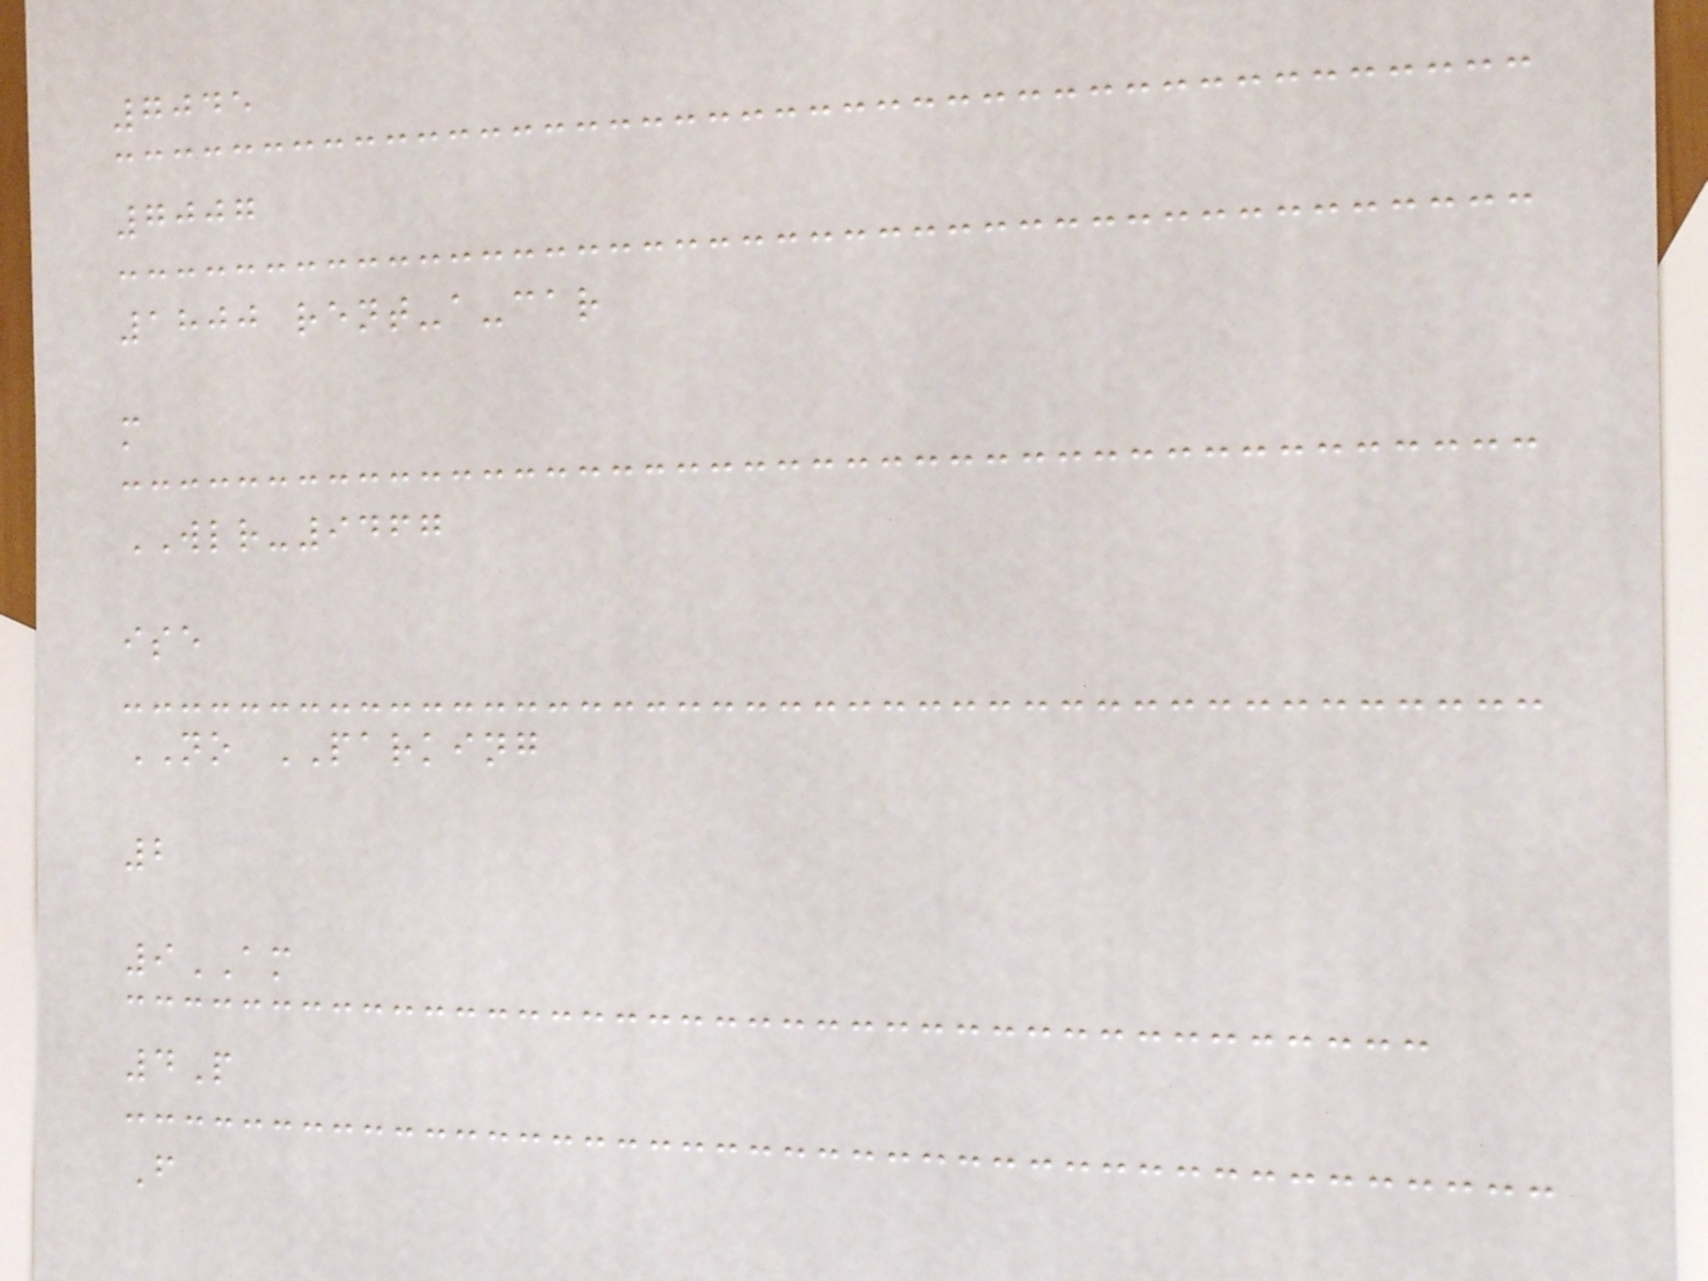7045
7007
1800 rent-a-car
m
WLR-9467
ise
NO PARKING
2
9AM
4P
F
